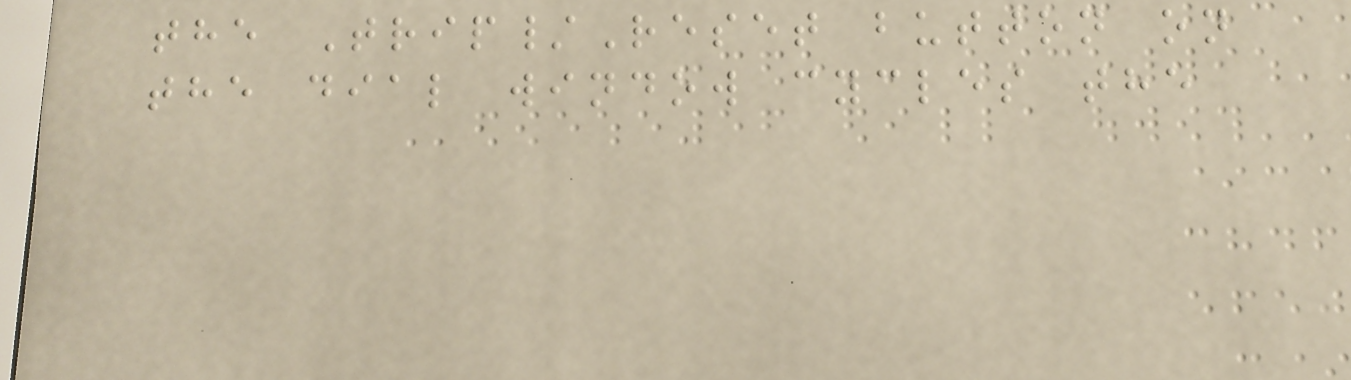the Trip/Reset button on
the dial window cycles the
